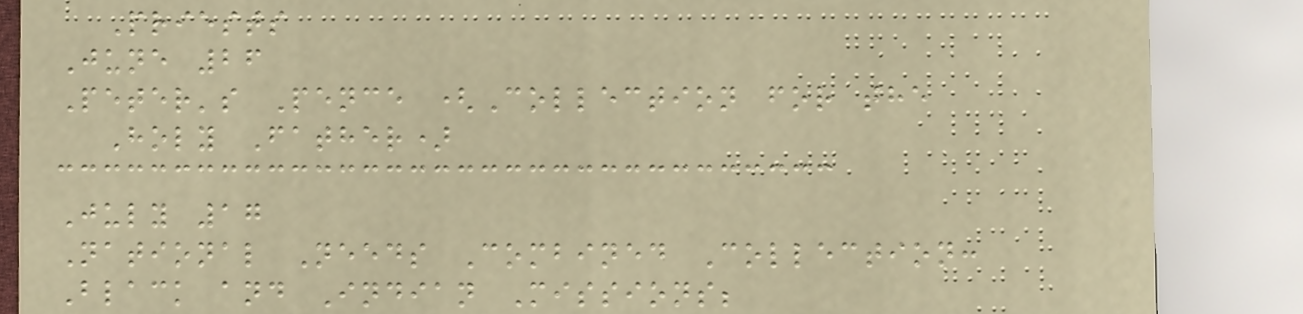Priests
June 26
Peter's Pence (Collection for the
Holy Father)
July 17
National Needs Combined Collection:
Black and Indian Missions;
